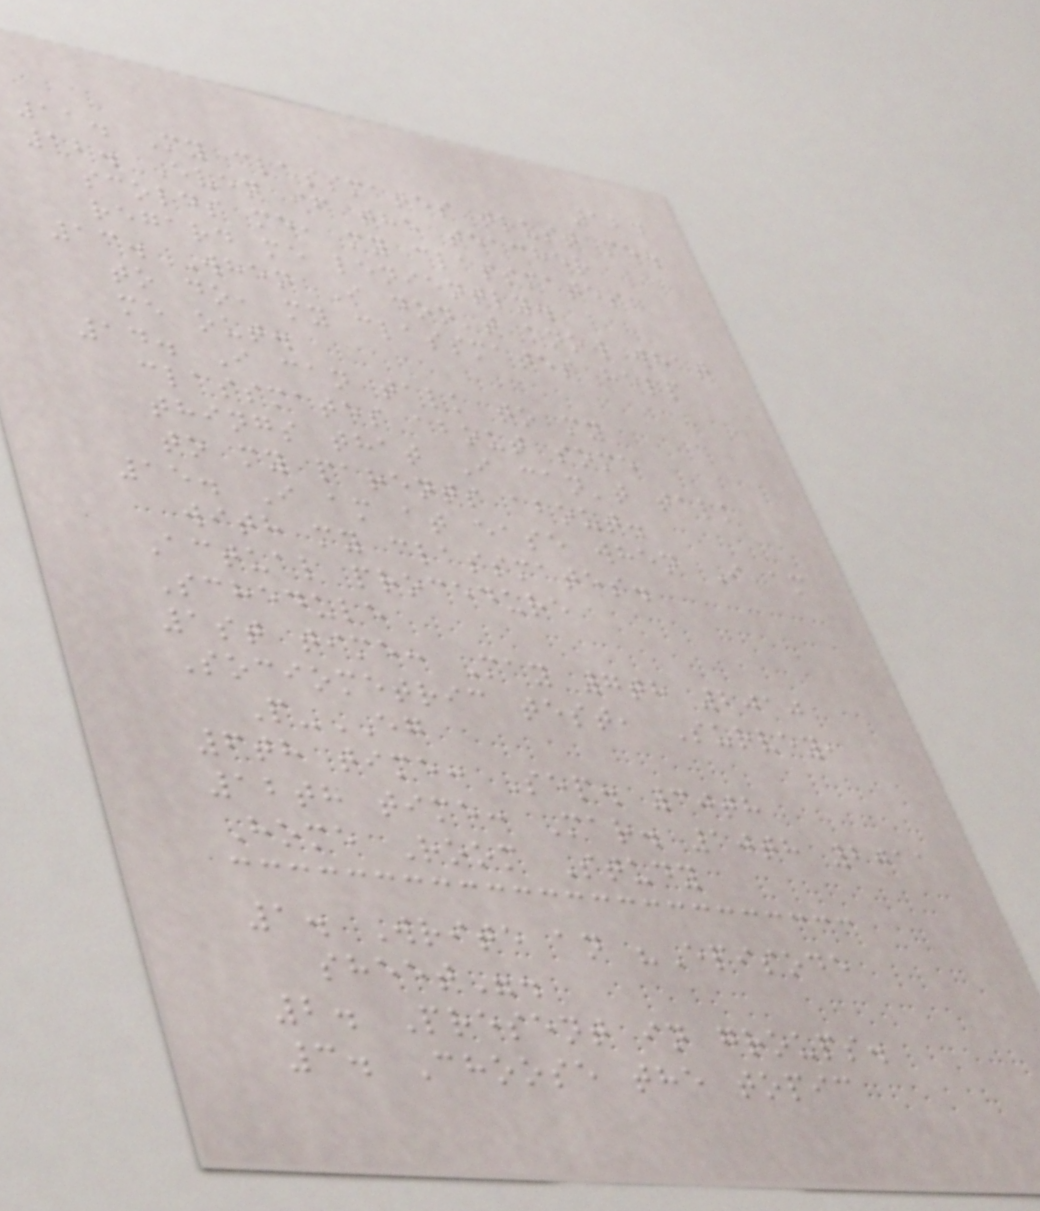124
11. My classmates trust me.
12. Even if the teacher
scolds me, my classmates
regard me leniently.
13. When I don't know what
to do, my classmates help
me out.
14. I can talk to my
classmates about some
things that I can't talk
to my parents about.
15. I am at ease when I am
with my classmates.
Actual procedure
Schedule
1st time: May 7th 2010
Sociometric test, Survey,
P-EG
6th time: Sep. 30th
12th time: Mar. 10th 2011
Home Room Study
1. Write an "Episode
sheet".
2. Present in groups.
3. Choose the topic
